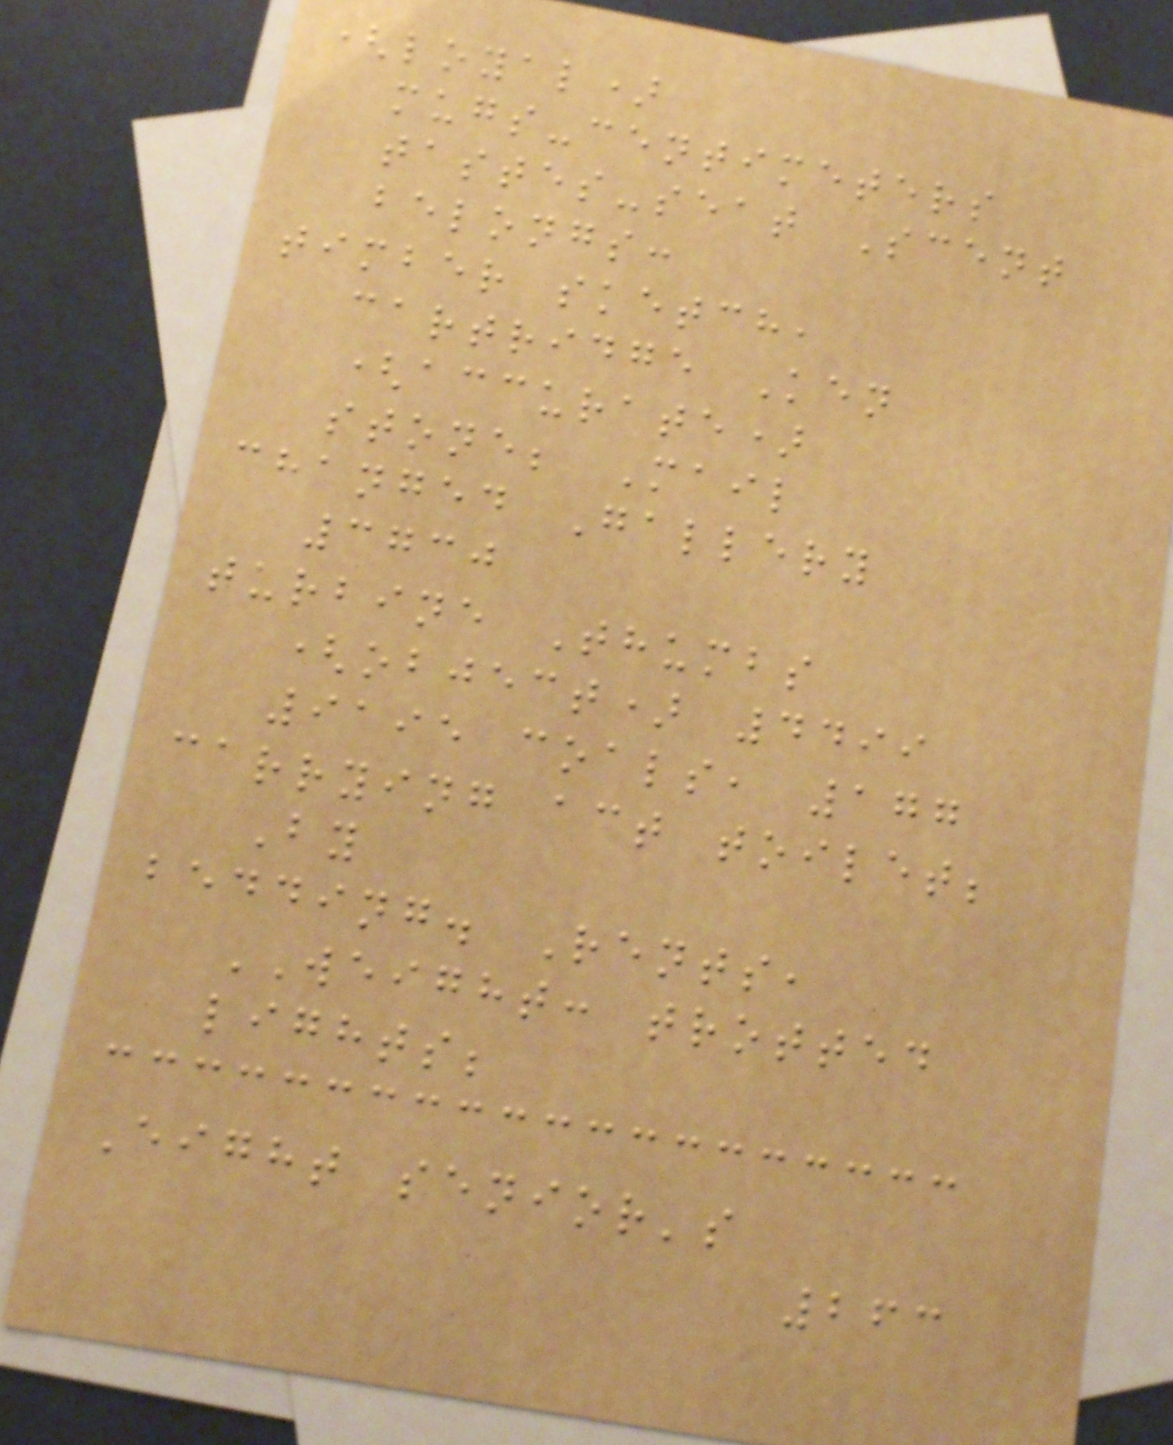(loyal)
mugs-centimeters
tastes-seat Scent
belongs:
timber sketch,
cartridge Ken
(accurate)
stone; Mail
changed Gallery
3730
turbine Thumbs
(object) 4499
9195 coals, 177
carrying act toilet;
By
bedding. Rents,
WEIGHT: trotted
lights;
Eight senior's
263
